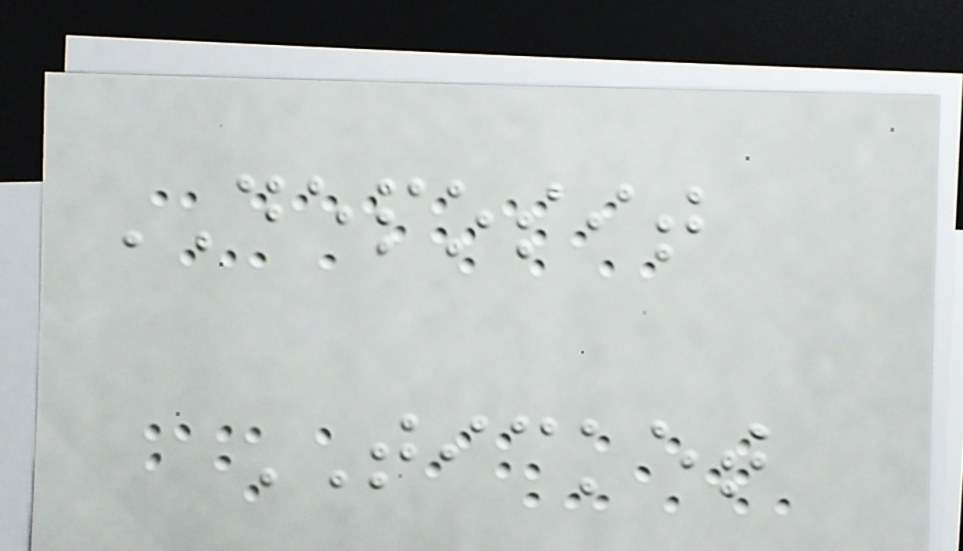DEPOSIT
TICKET
